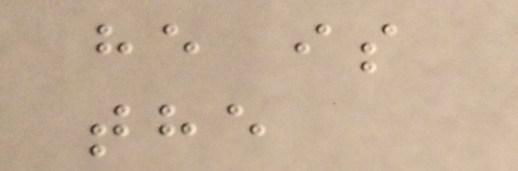he is
the
